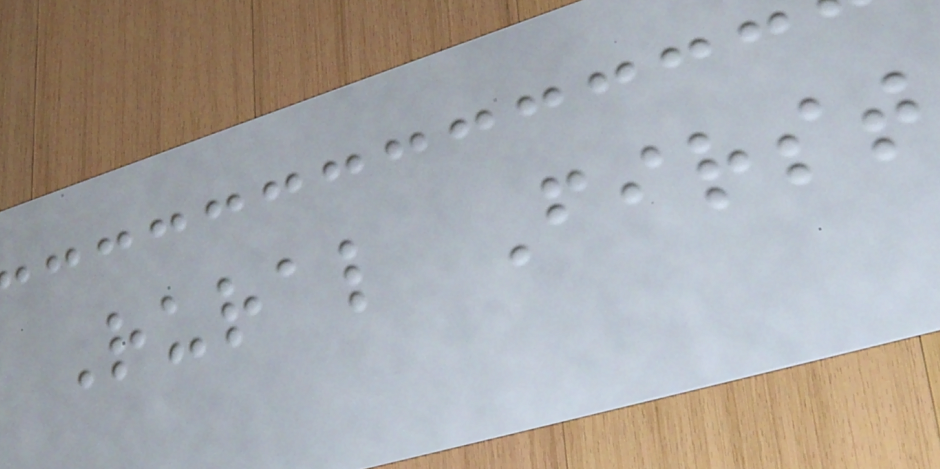Rural First
